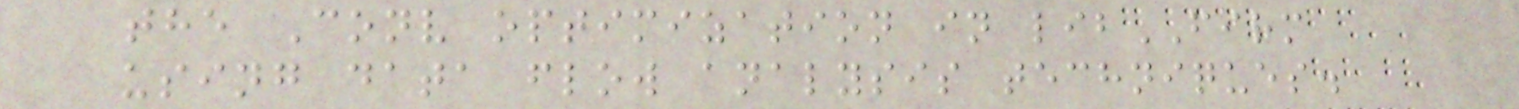the Conv optimization in libFIRM
using data flow analysis techniques.
